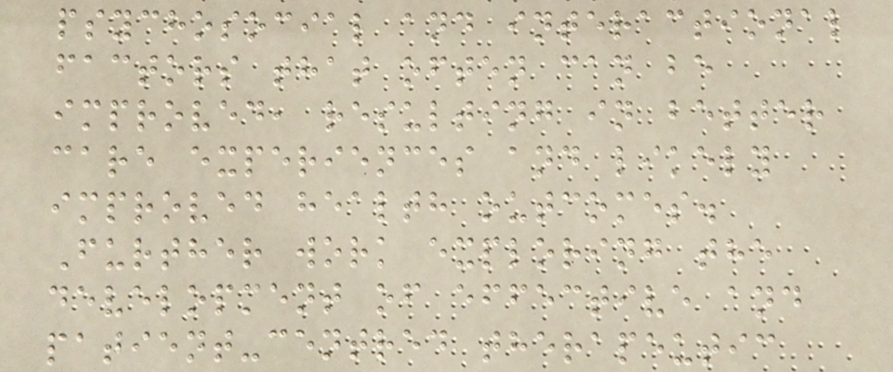psychosocial and interactional
factors that often can be
improved, resulting in better
care experiences and likely
improved health outcomes.
Further work exploring the
development of effective and
patient-centred therapeutic
